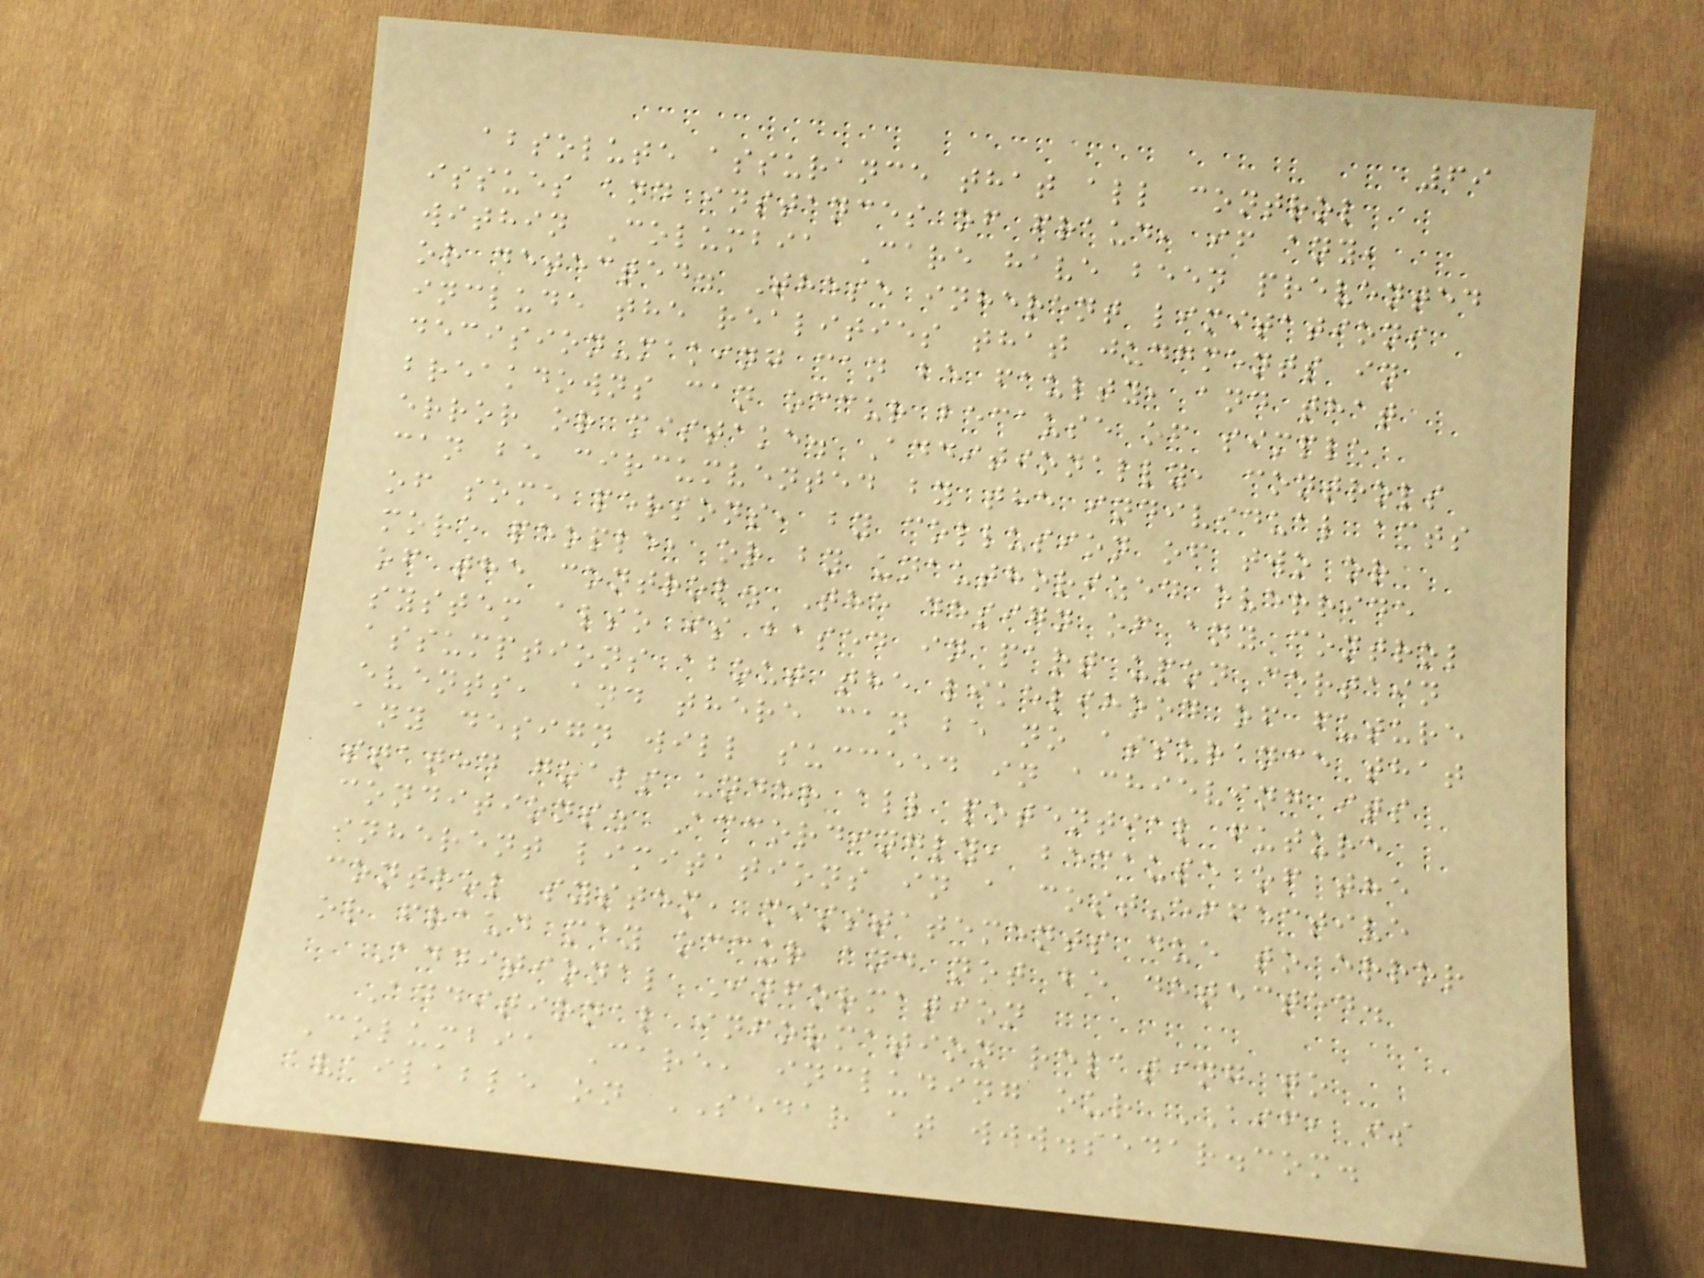69
absolute assurance that all control
issues and instances of fraud, if any,
within Columbia Care have been prevented
or detected. These inherent limitations
include the realities that judgments in
decision-making can be faulty, and that
breakdowns can occur because of simple
error or mistake. Additionally, controls
can be circumvented by the individual acts
of some persons, by collusion of two or
more people, or by unauthorized override
of the control. The design of any control
system also is based in part upon certain
assumptions about the likelihood of future
events, and there can be no assurance that
any design will succeed in achieving its
stated goals under all potential future
conditions. Accordingly, because of the
inherent limitations in a cost-effective
control system, misstatements due to error
or fraud may occur and not be detected.
Additional Information
Additional information relating to
Columbia Care, including our AIF, is
available on SEDAR at www.sedar.com.
